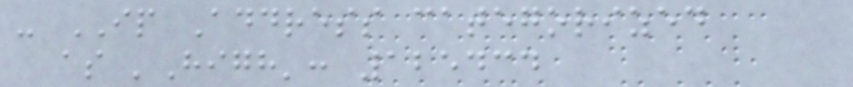- IP Address categorized
as 'High': 125434
